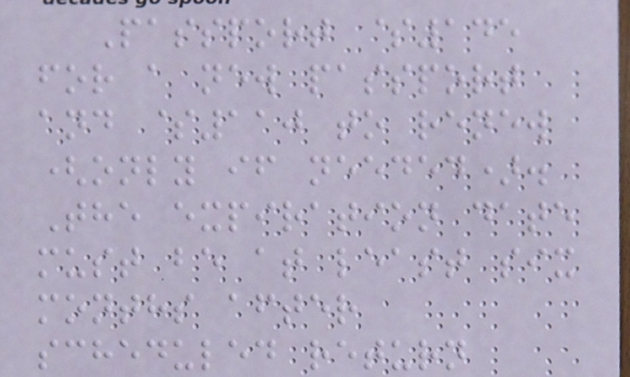Passport $145
for a new passport
and $110 to renew
(only if needed).
The expiration date
must be at least six
months after
scheduled return
